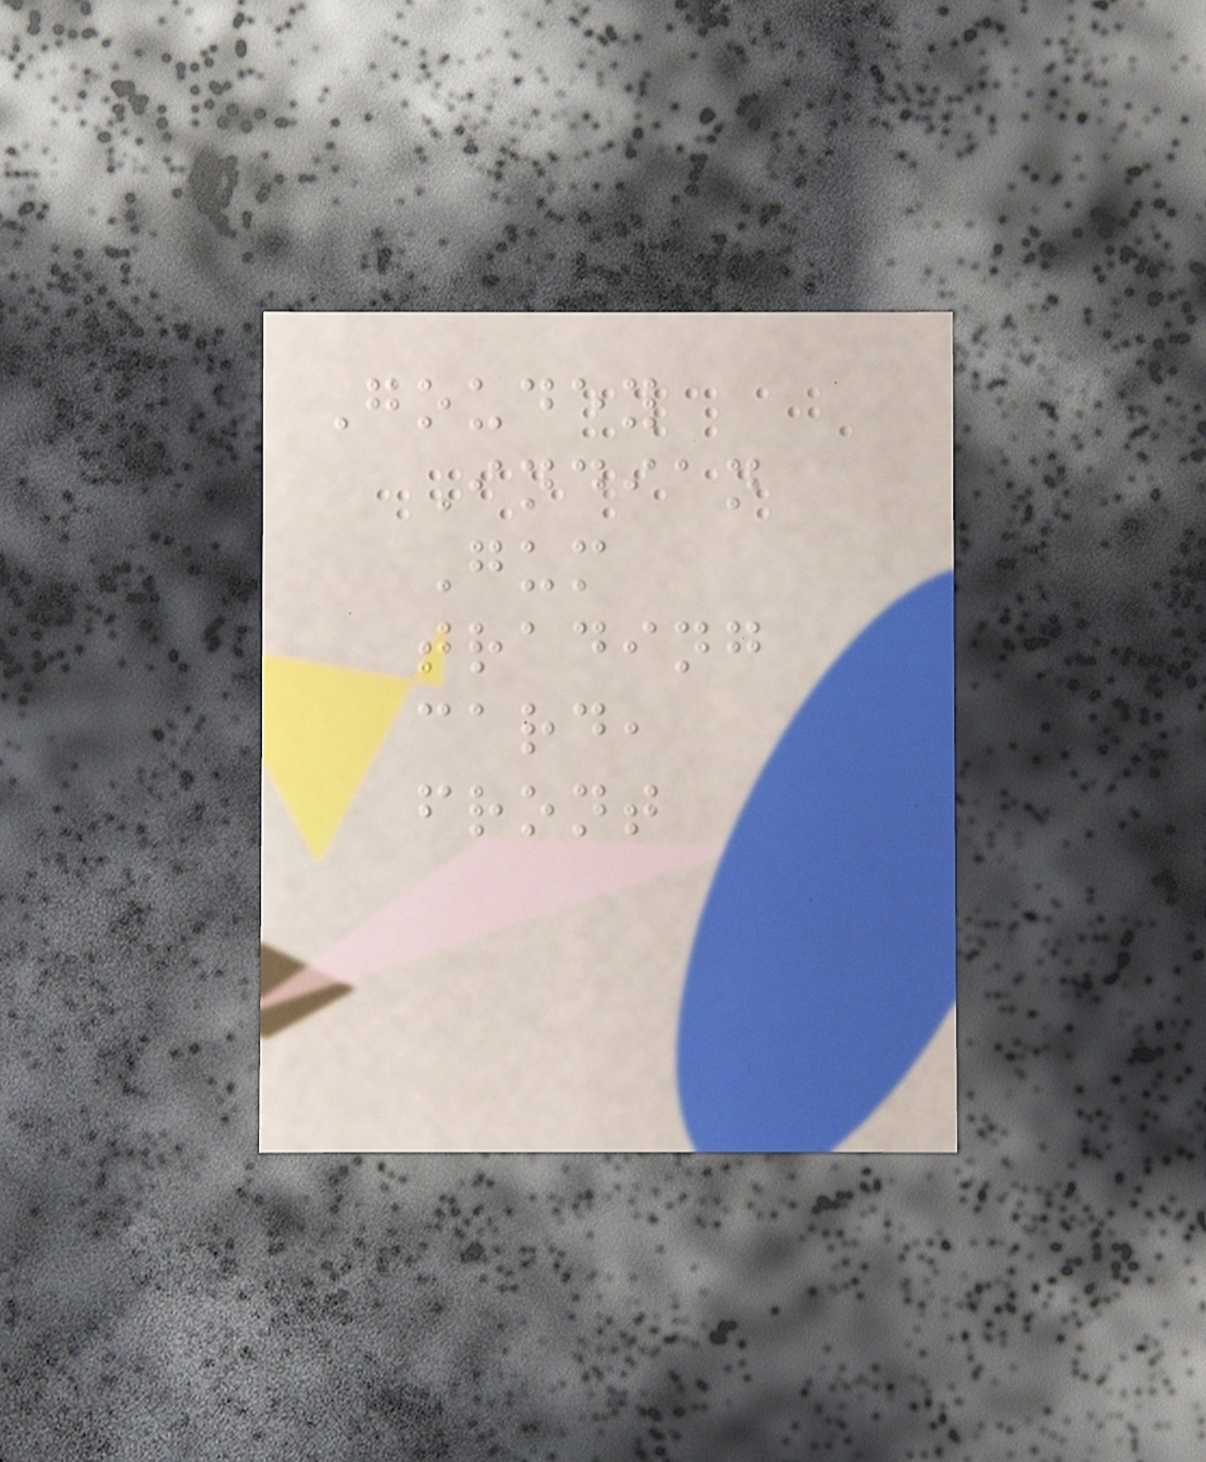Goudey
Indian
Gum
trading
card,
front
